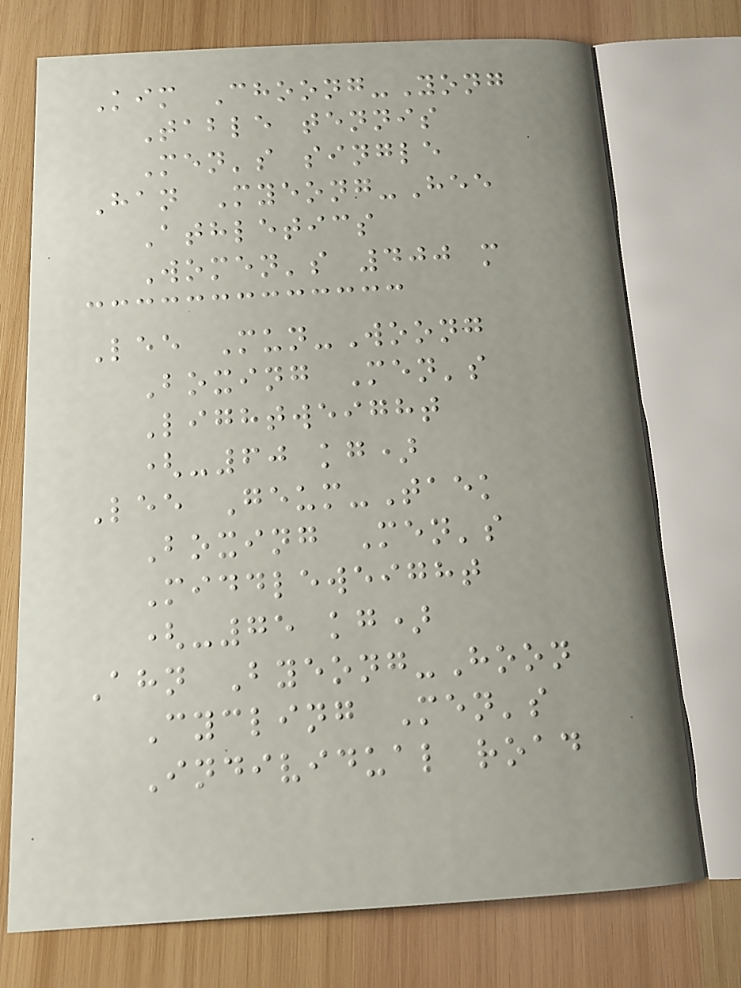Kim Choong-Yong
Table tennis
Men's single
Han Myeong-Hee
Athletics
Women's 400 m
Lee Mun-Woong
Boxing Men's
Lightweight
(-60 kg)
Lee Geum-Taek
Boxing Men's
Middleweight
(-75 kg)
Ahn Byeong-Hoon
Cycling Men's
Individual road
